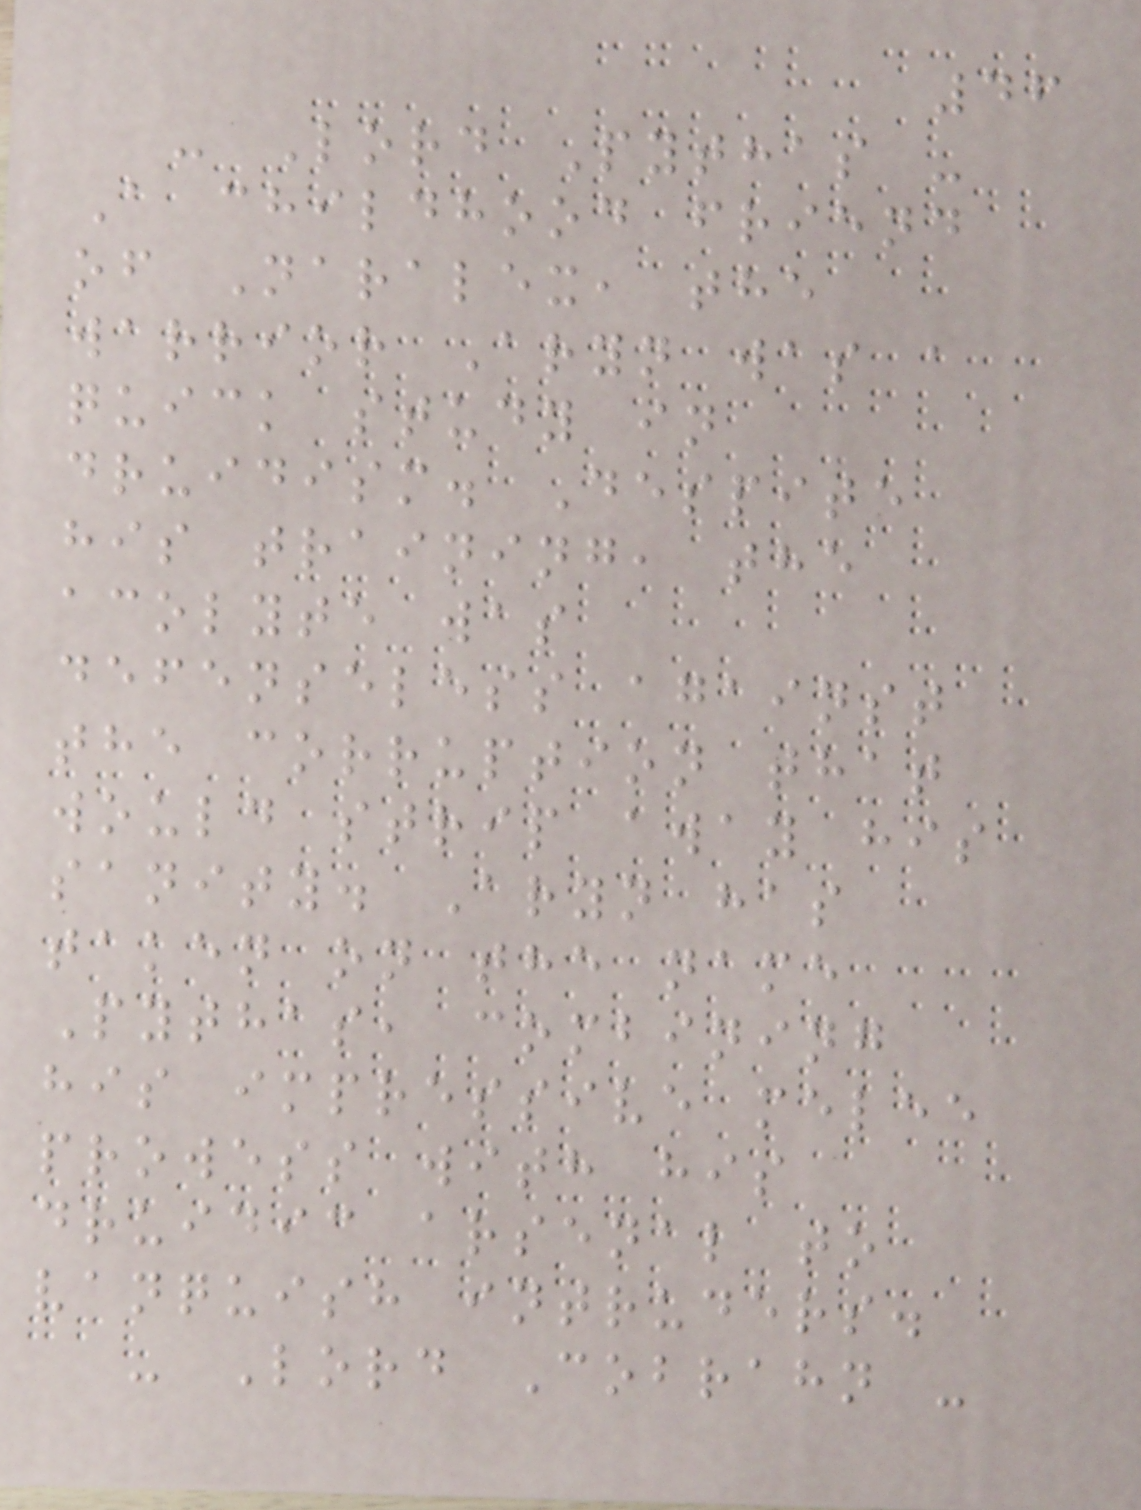46
- Lord Pythas -
A childhood friend
of Naralex, the
warrior Aryn was a
quick study in
druidism. Despite
his training, the
acolyte was
defenseless against
the corruption that
would strip away his
sanity. Aryn has
taken on the name
Pythas, combining
his impressive melee
prowess with his
druidic arsenal to
vanquish intruders.
- Lord Cobrahn -
